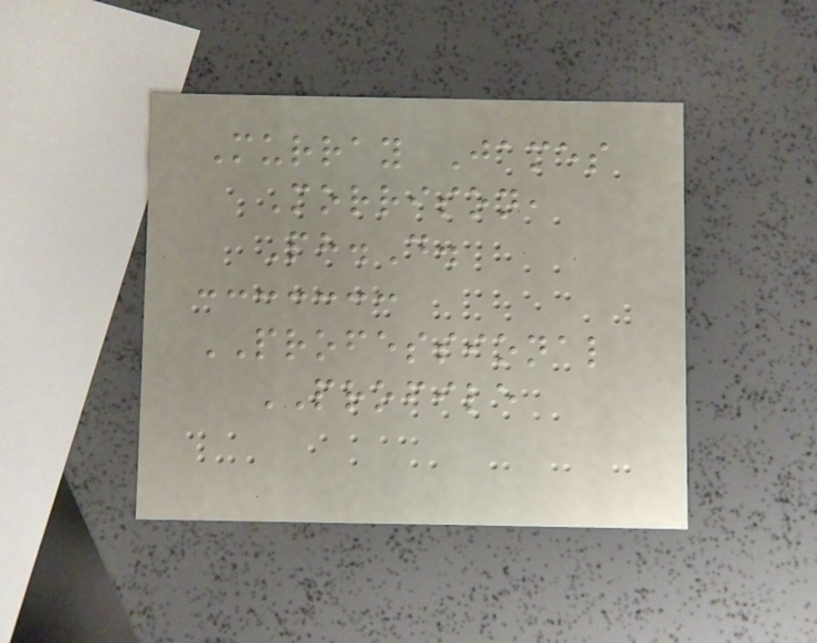Murray James
Morrison,
Ph.D.
PROFESSIONAL
PROFILE
